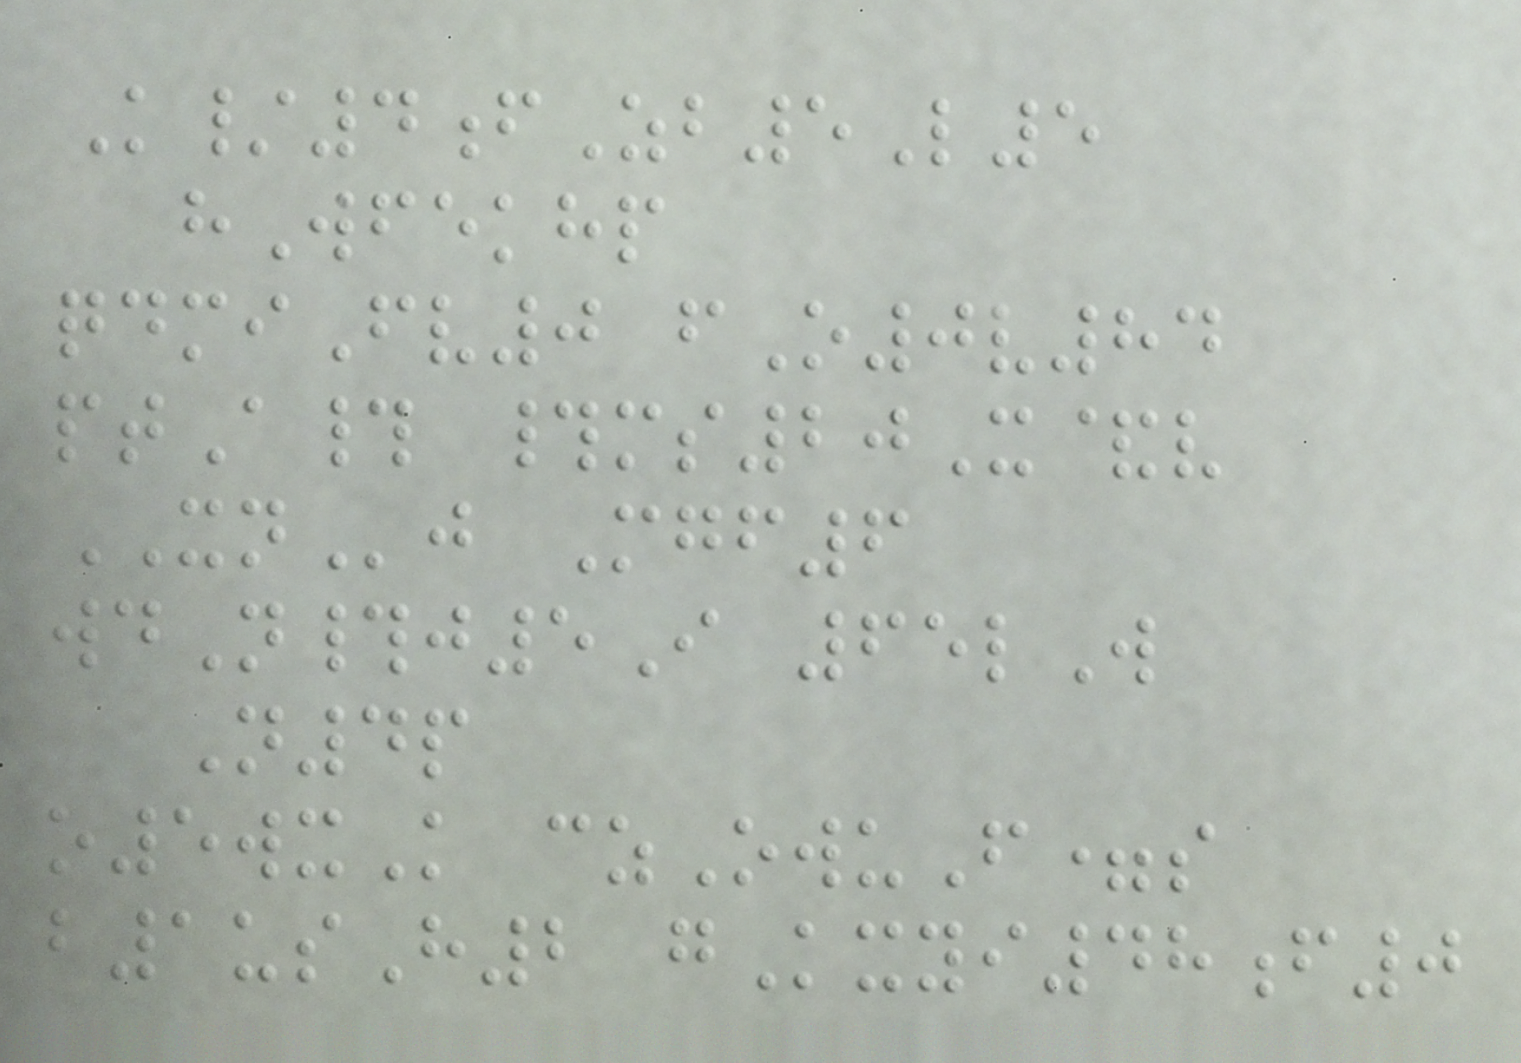K/4fZb5L5
hWfekhp
qdmiFv0 fO0v84
ptA# #ms20X&v
XNj Mgf6
wdN#j5I 65lW
N4p
o5wxK czOwuF=s
b1usH2 gKxyi48f0
